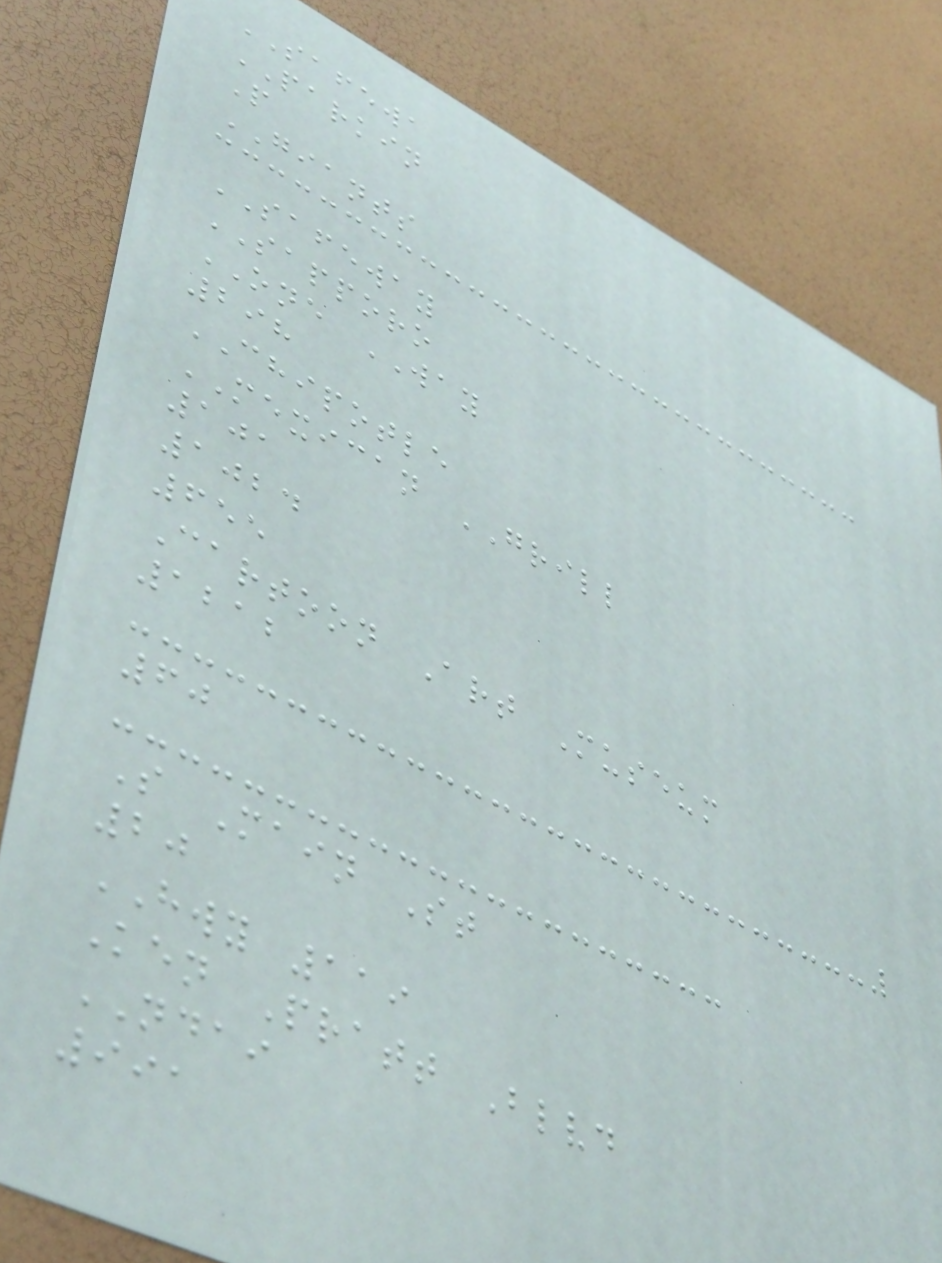SAFEWA
PARKIN
P
GIANTS
SAFEWAY
SAPPORO
ONE WAY
298
CHIPOTLE
MEXICAN GRILL
101
1024
655
Cartoon Art Museum
1212
60
S Main St
20
HWY 119
Ken Pratt Blvd
NDAI
991
